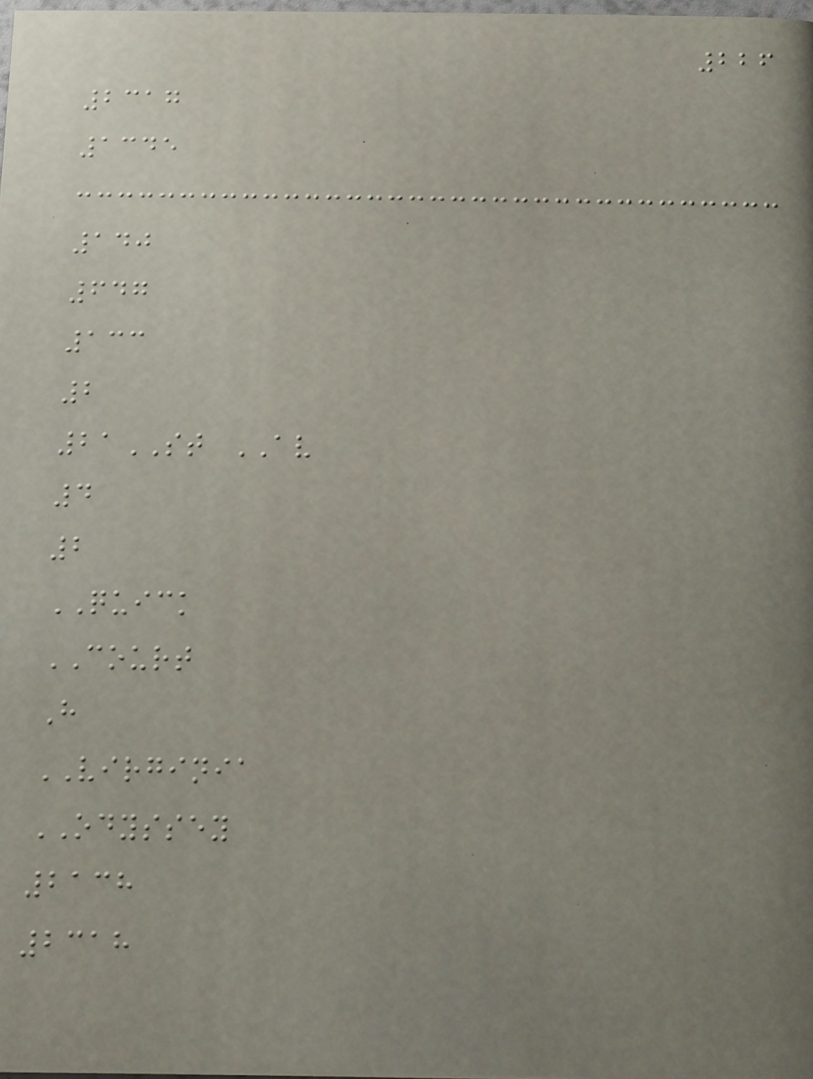226
2317
1345
140
647
133
2
21ST AV
4
2
QUICK
COURT
H
VIRGINIA
ODYSSEY
2138
2318
